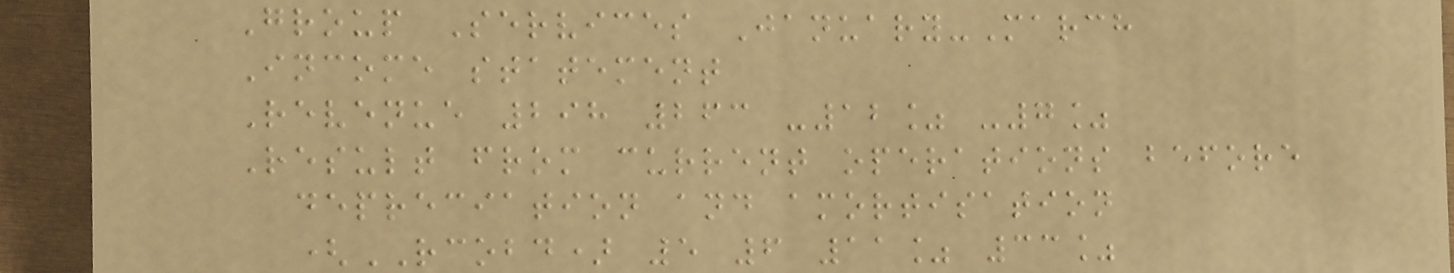Group Services January-March
Income statement
Revenue 298 263 -12% -7%
Result from current operations before
depreciation and amortisation
(RCOBD) 5 6 11% 33%
